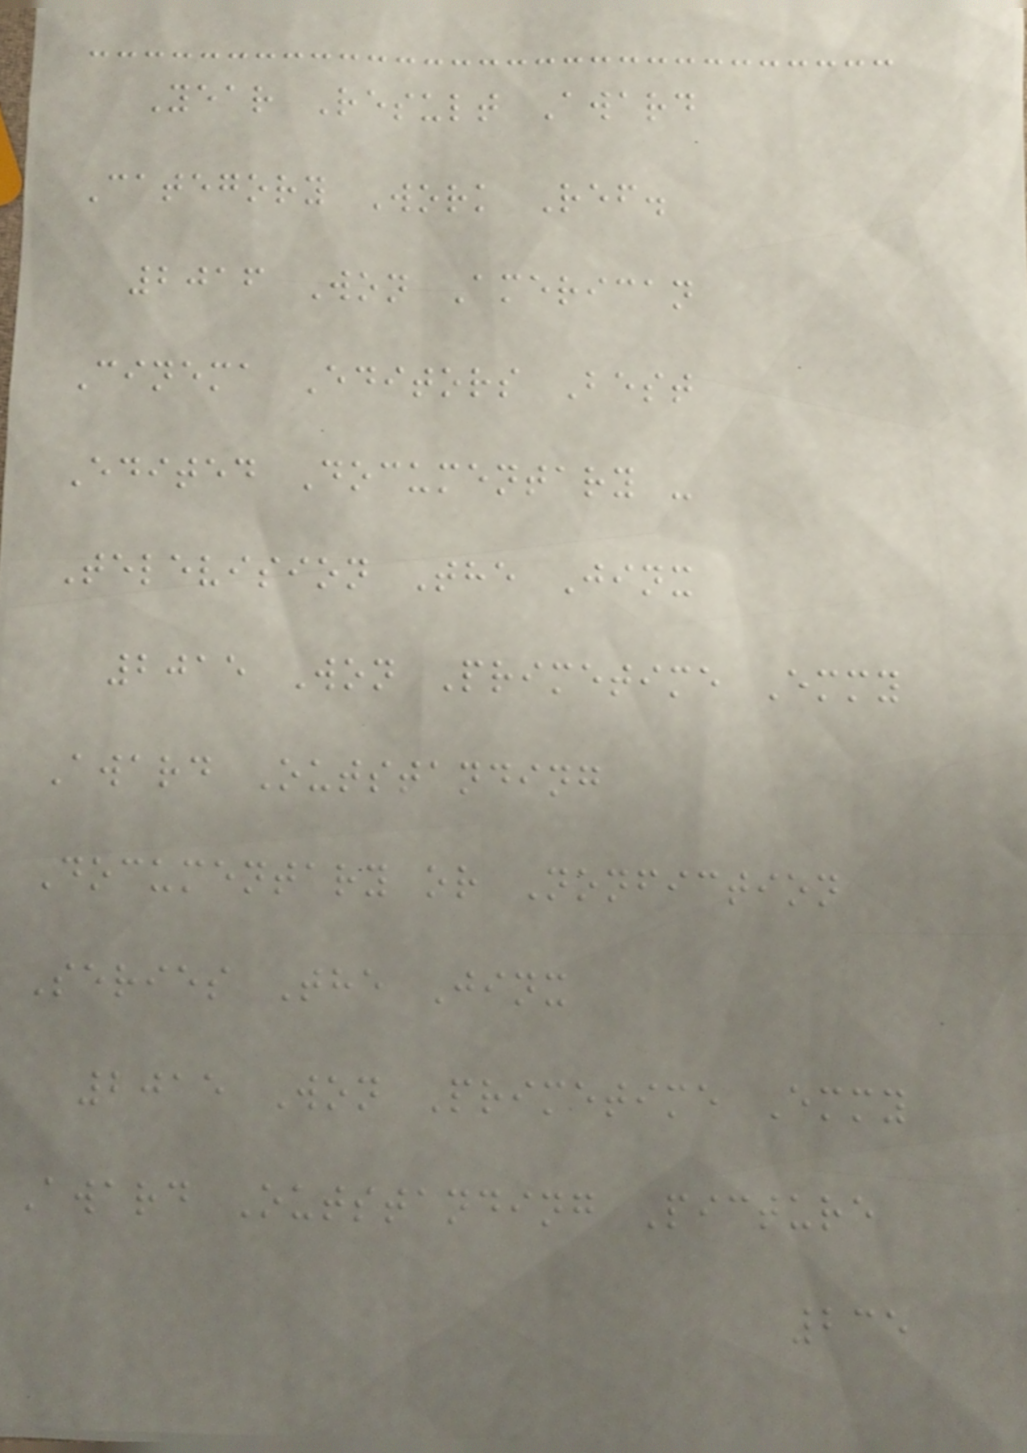Year Result Award
Category Work Ref.
2016 Won American
Cinema Editors Best
Edited Documentary -
Television The Jinx
2015 Won Primetime Emmy
Award Outstanding
Documentary or Nonfiction
Series The Jinx
2015 Won Primetime Emmy
Award Outstanding Picture
235
